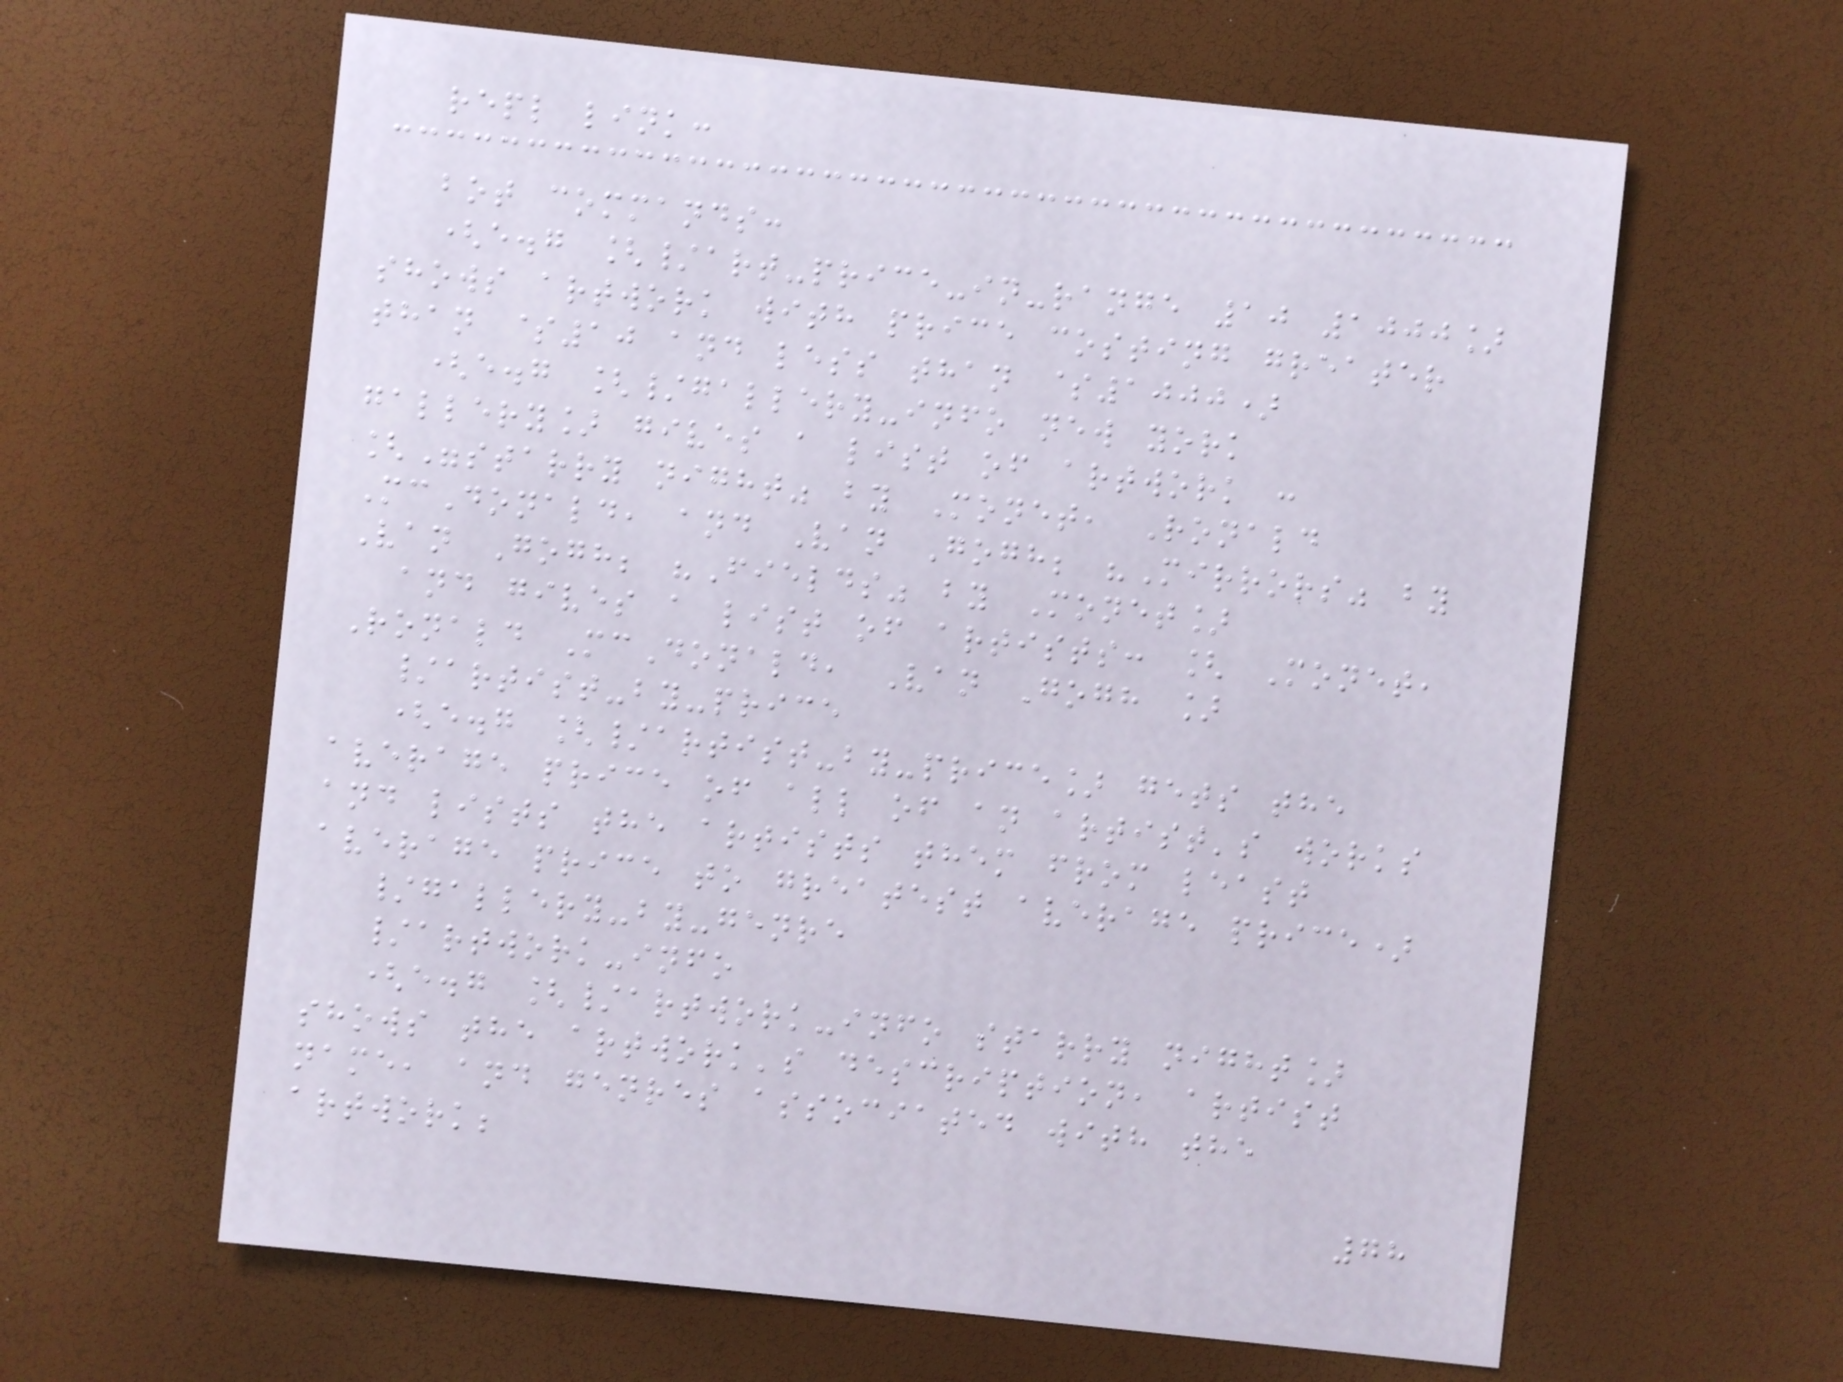repl link:
bot commands:
(e.g [/art-price-in-range 10 1000]
shows artwork with price costing greater
than $10 and less than $1000)
(e.g [/gallery-info new york
gallery] gives a list of artwork :
["starry night" by Monet, Ronald
McDonald, and Van Gogh; "Mirrors" by
Van Gogh; "Fields" by Monet]
and gives a list of artists: [ Monet,
Ronald McDonald, Van Gogh ]
/artist-by-price
(e.g [/artist-by-price] gets the
average price of all of an artist's works
and lists the artists them from least
average price to greatest average price)
/gallery-by-genre
/artwork-info
(e.g [/artwork-info starry night]
shows the artwork's description, artist
name, and genres associated with the
artwork;
78
